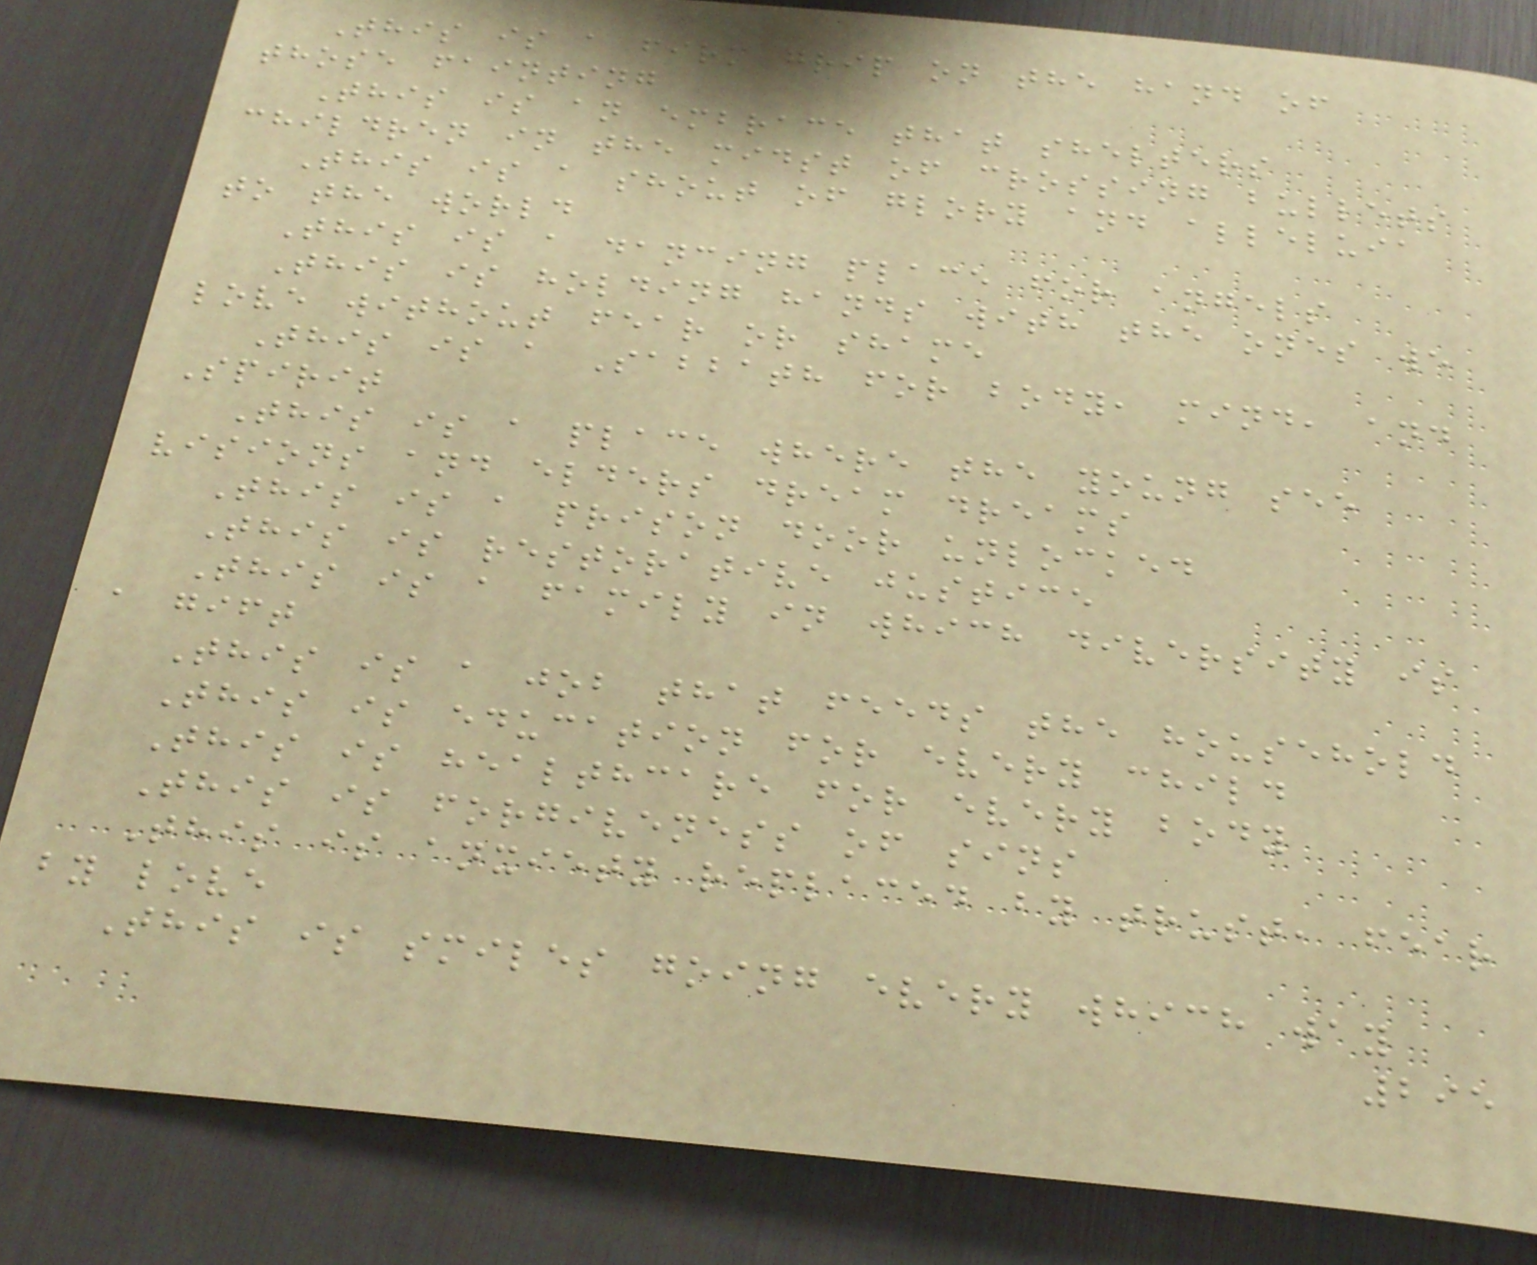This is a firm grip on the hand of
those fainting
This is an embrace that shelters
children in the midst of crossing bullets
This is a shout of glory and alleluia
to the world
This is a dancing place for angels
This is holding hands with the ones we
love without fear or shame
This is a Sabbath for body, mind, and
Spirit
This is a place where the young see
visions and elders dream dreams
This is a prison door unlocked
This is restorative justice
This is a family in which diversity is
a gift
This is a job that feeds the household
This is education for every child
This is healthcare for every body
This is forgiveness of sins
This is anxiety replaced by trust, fear
by love
This is smiles going every which way
295
